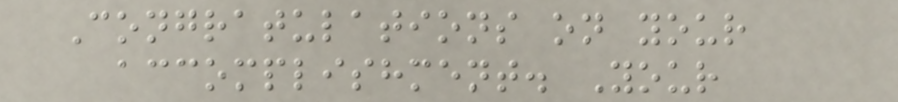Congratulations on your
accomplishment. Your
